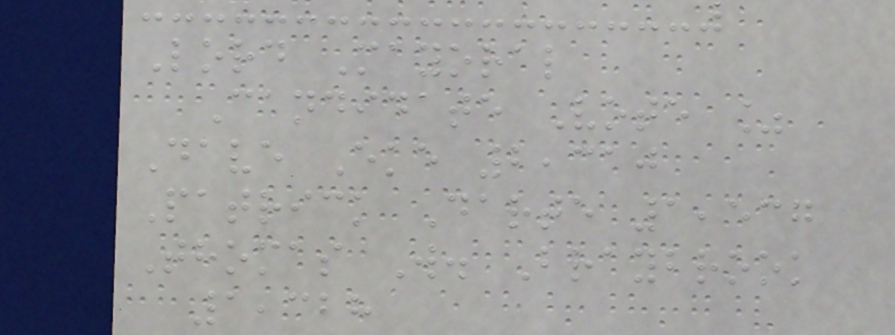Lord Mayoral
Candidate Vote %
Dave Eke 2,310
Patrick Darte 1,537
Thomas W. Braybrook
1,328
